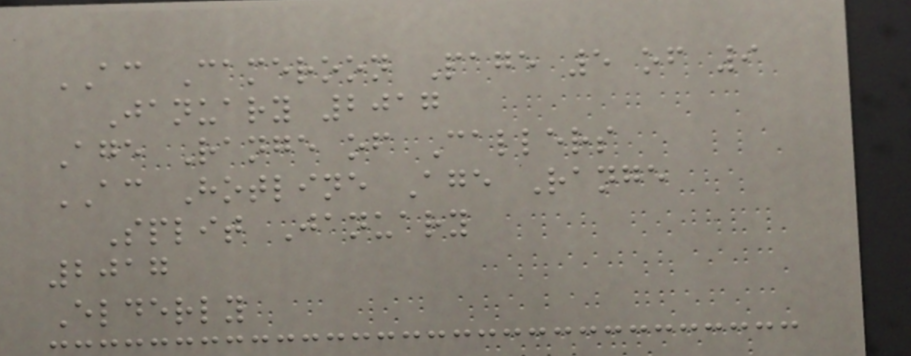AC Cameroon Page 5 of 9
January 2017
Age Range of Callers
AC Hotline Age Range
Split January
2017
Elderly
